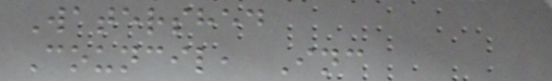Watershed
Council, Inc
